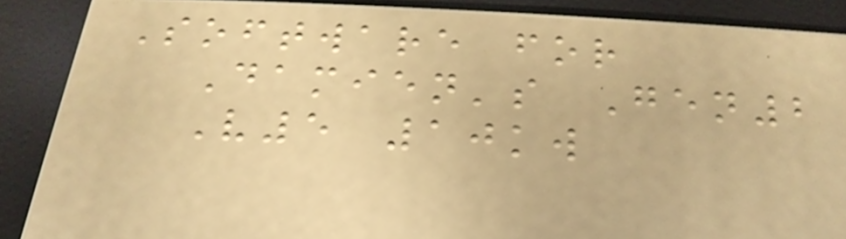Software for
Damien's Gen2
V5 10kw
